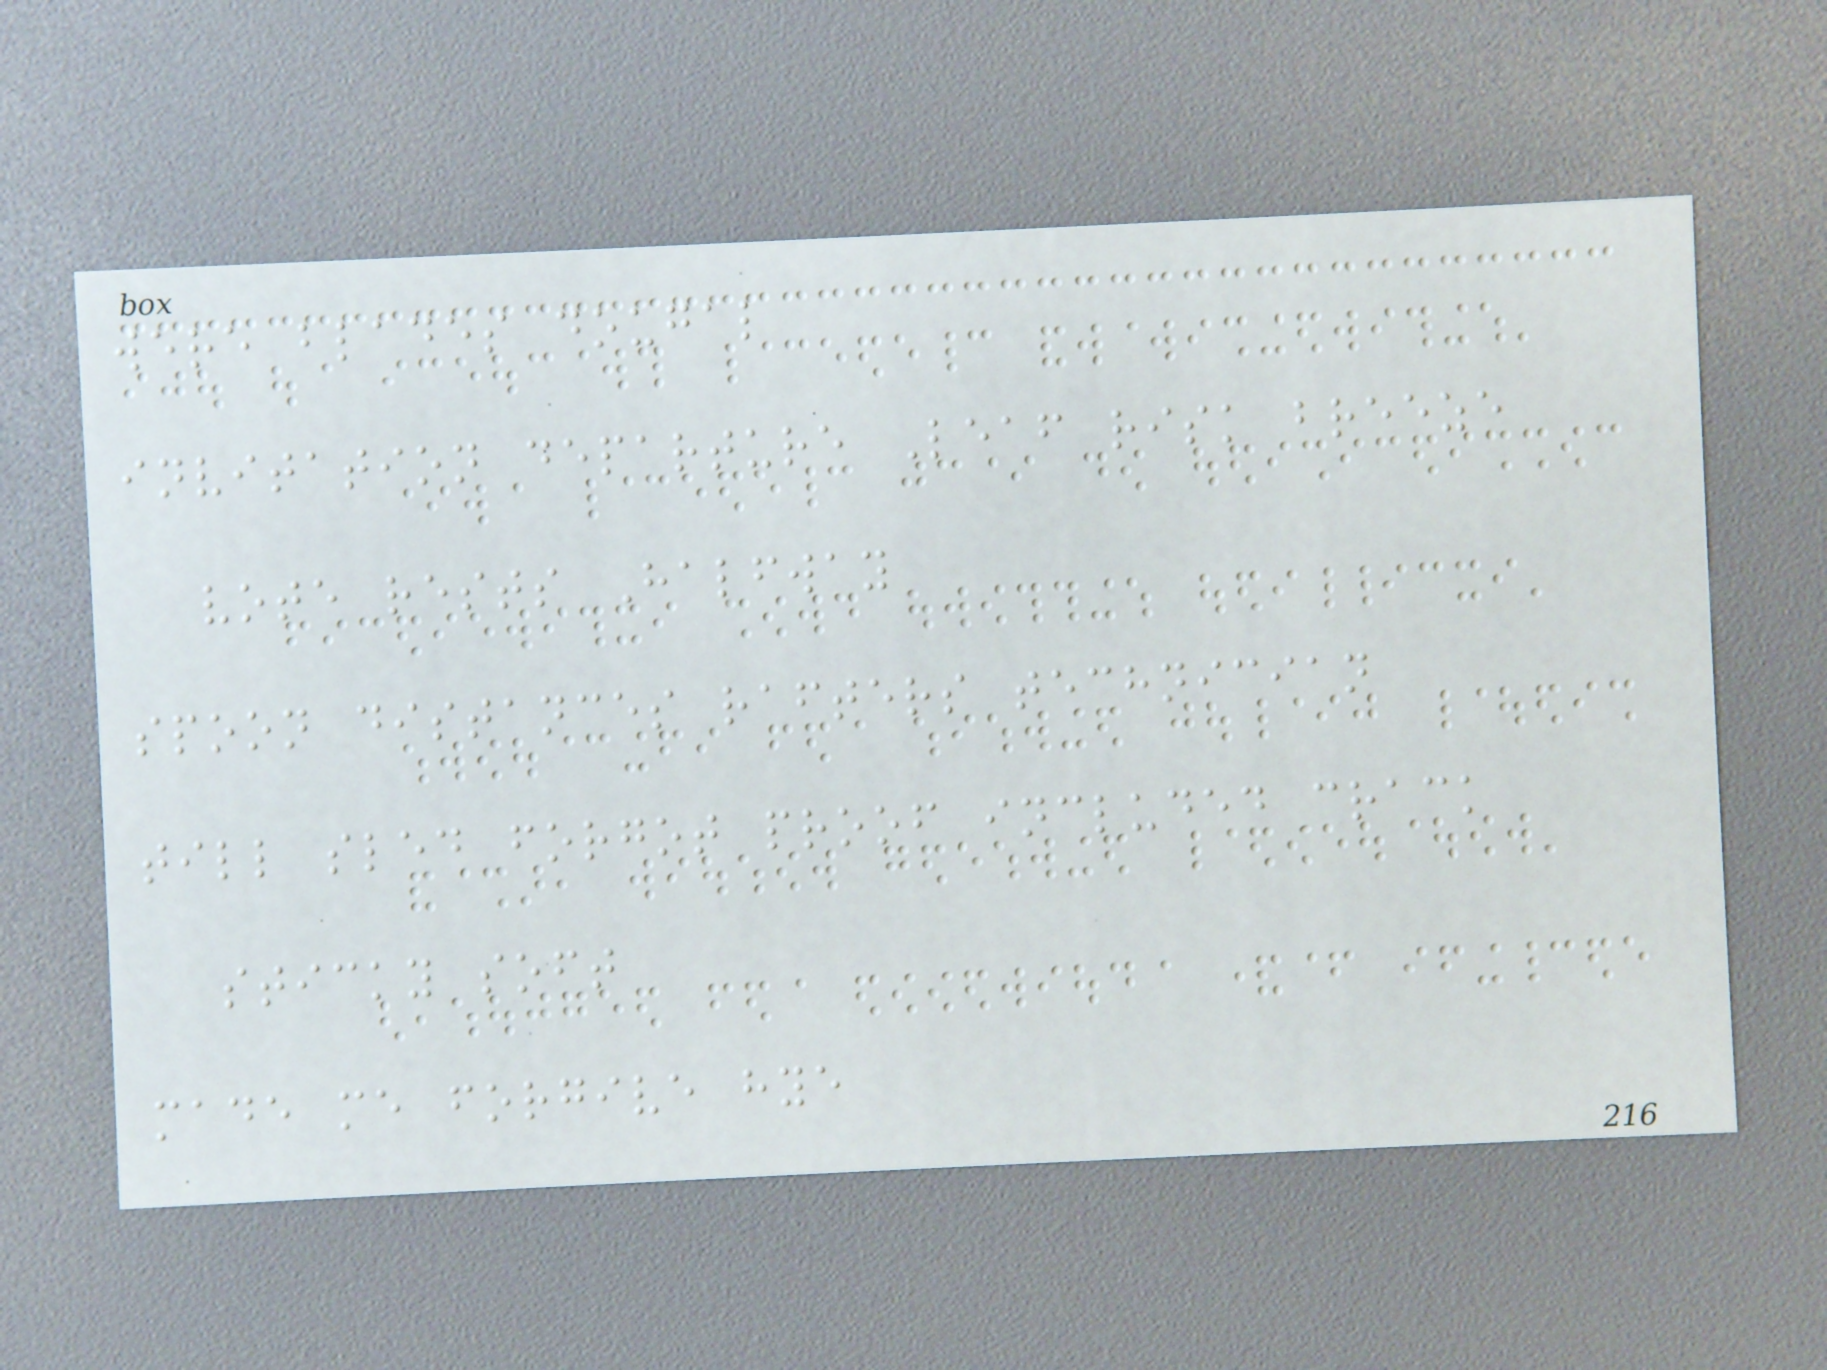were blades dougal
invitation departure Leaf risk breeze
vote rests Halfway
spoon distances rafters technician
till sled forgot proof included crack
sticky soft
made me forgive hye
